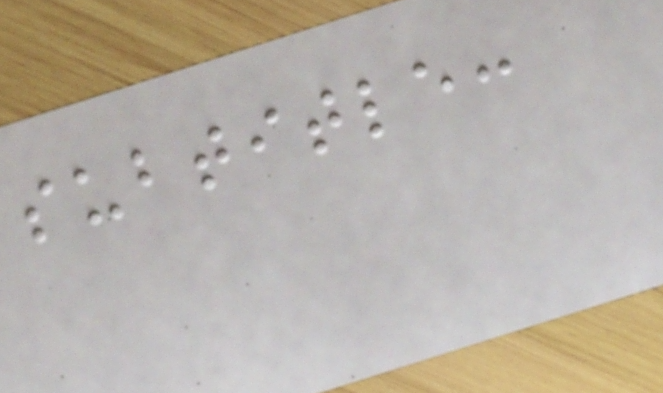subtitle:
